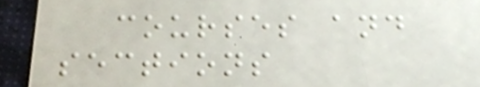courses and
sections
